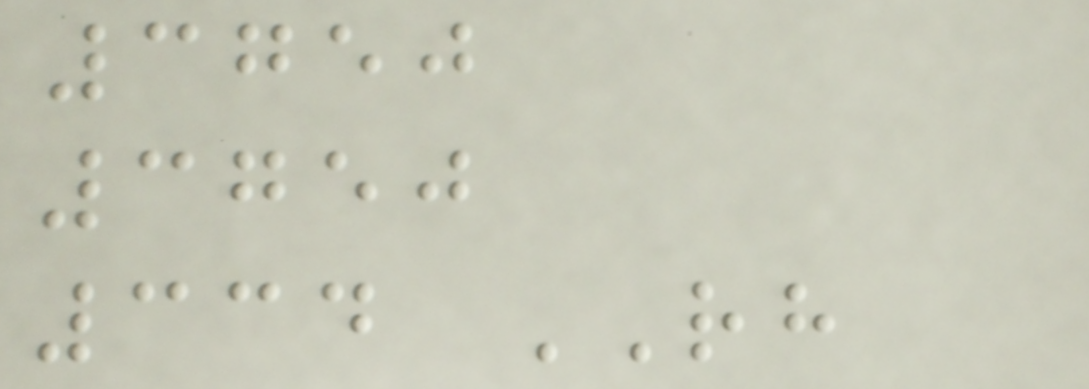3750
3750
334 RH
